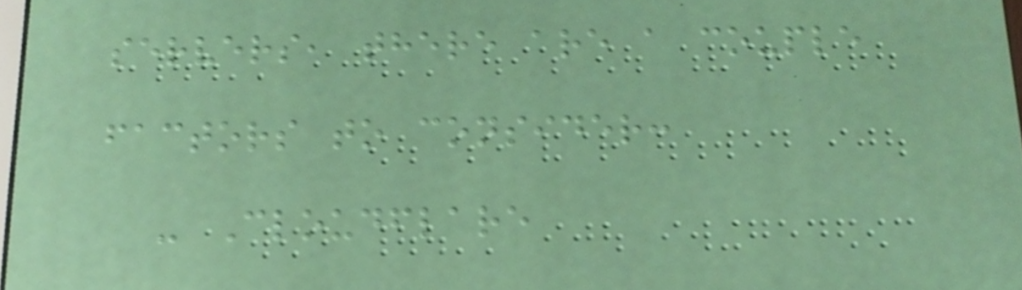servers, there are a couple
factors to consider:
- Cloudflare
